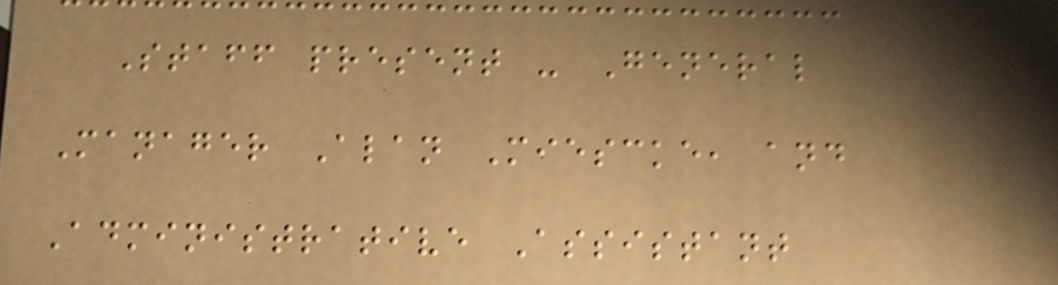Staff present - General
Manager Alan Miescke, and
Administrative Assistant
